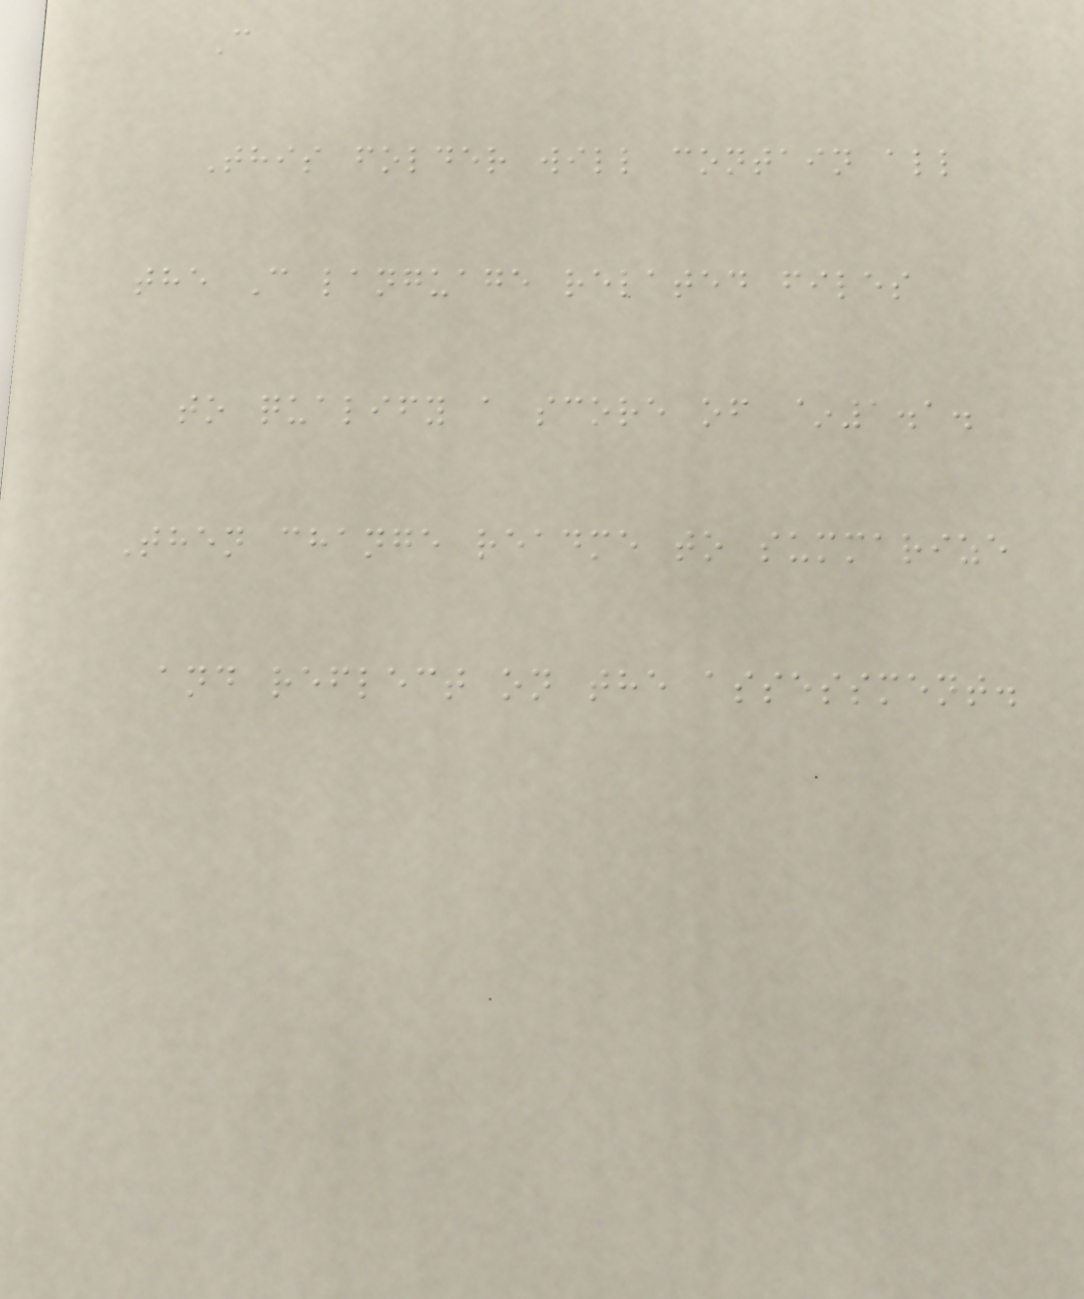C
This folder will contain all
the C language related files
to qualify a score of ~1.1.
Then change readme to summarize
and reflect on the assessment.
